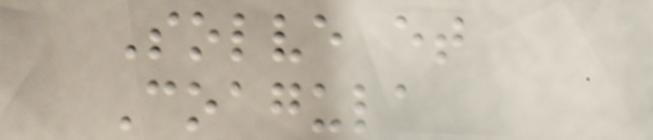Solve et
Coagula
